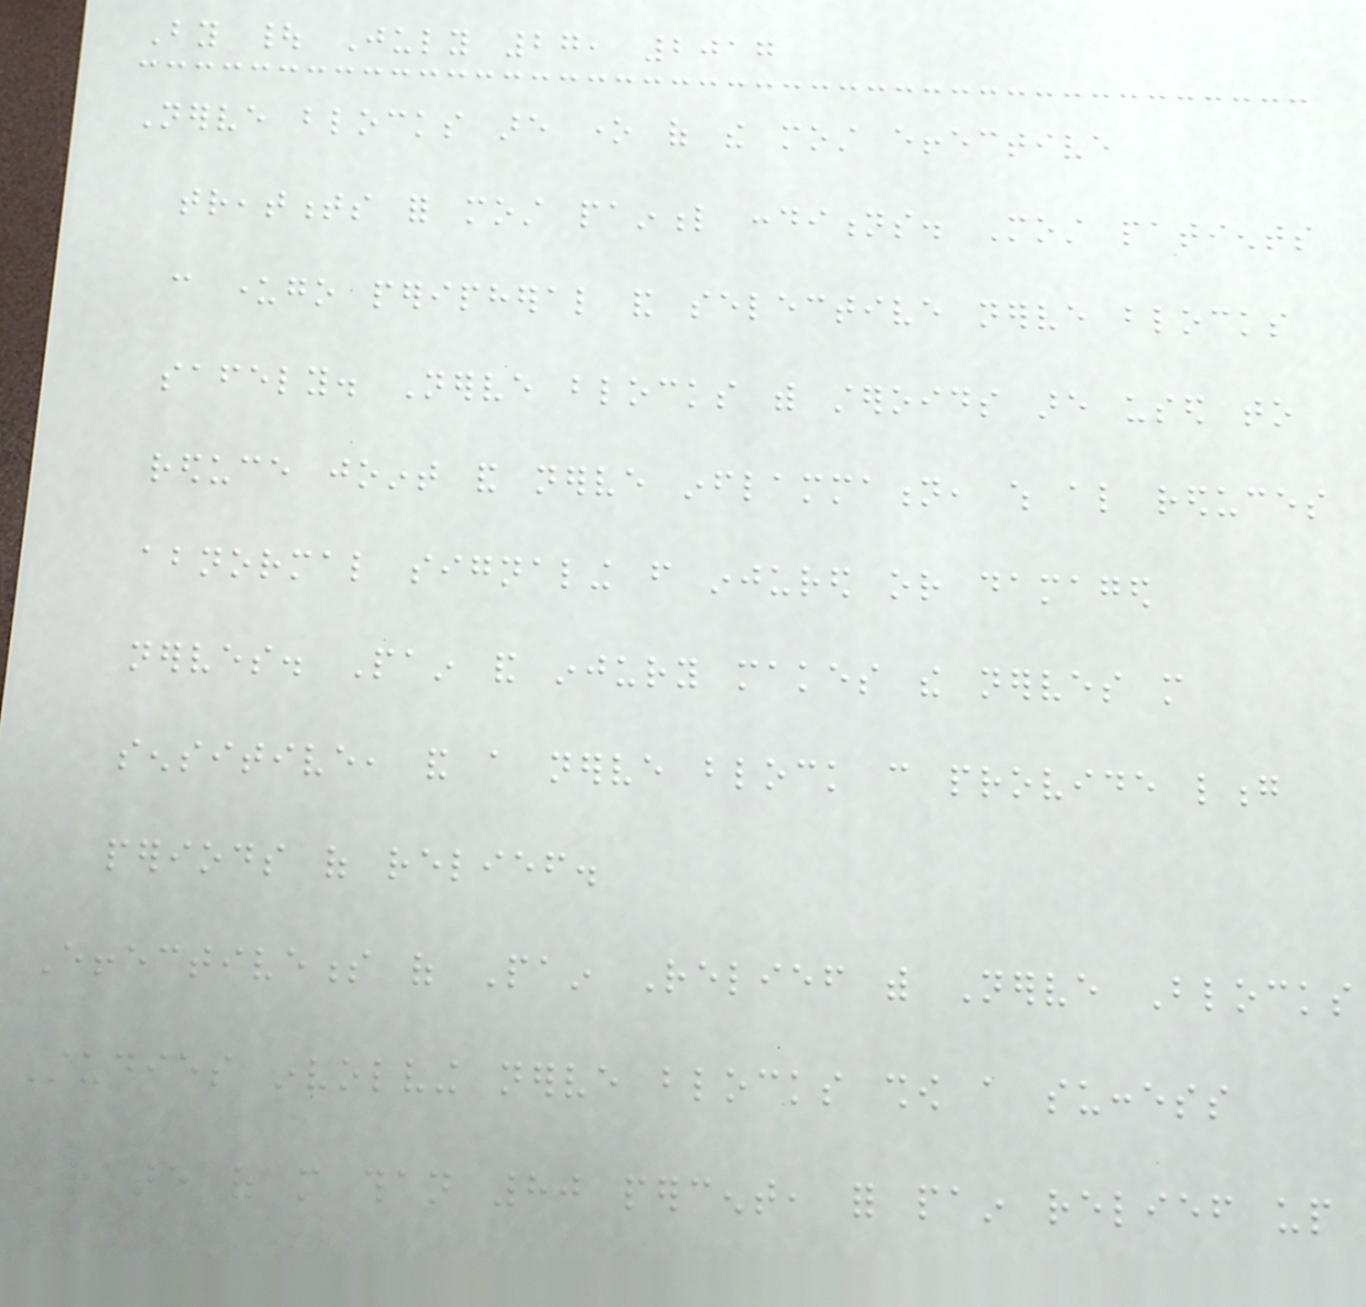By | July 27, 2017
Nerve blocks are one of the most effective
treatments for most painful conditions. Most patients
can undergo peripheral and selective nerve blocks
safely. Nerve blocks with steroids are used to
reduce joint and nerve inflammation, which also reduces
abnormal signaling from injured or damaged
nerves. Pain and injury makes the nerves more
sensitive, and a nerve block can provide long
periods of relief.
Effectiveness of Pain Relief with Nerve Blocks
Studies involving nerve blocks show a success
rate of more than 80 percent, for pain relief up
